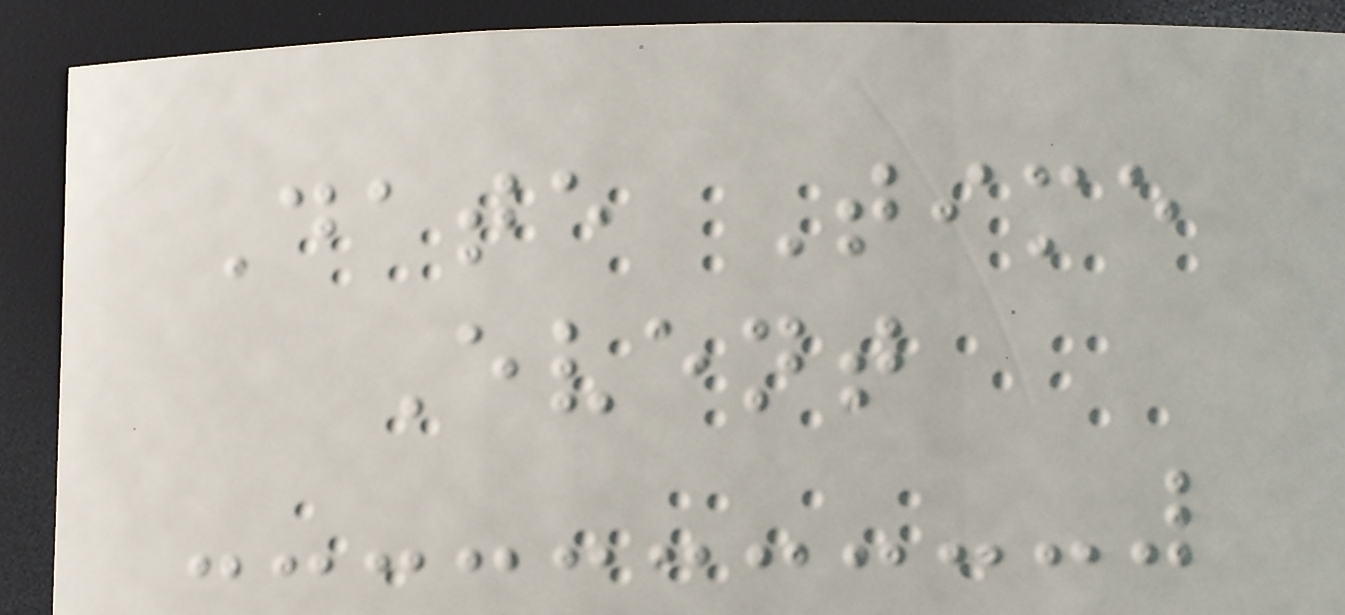Date Time
Event
